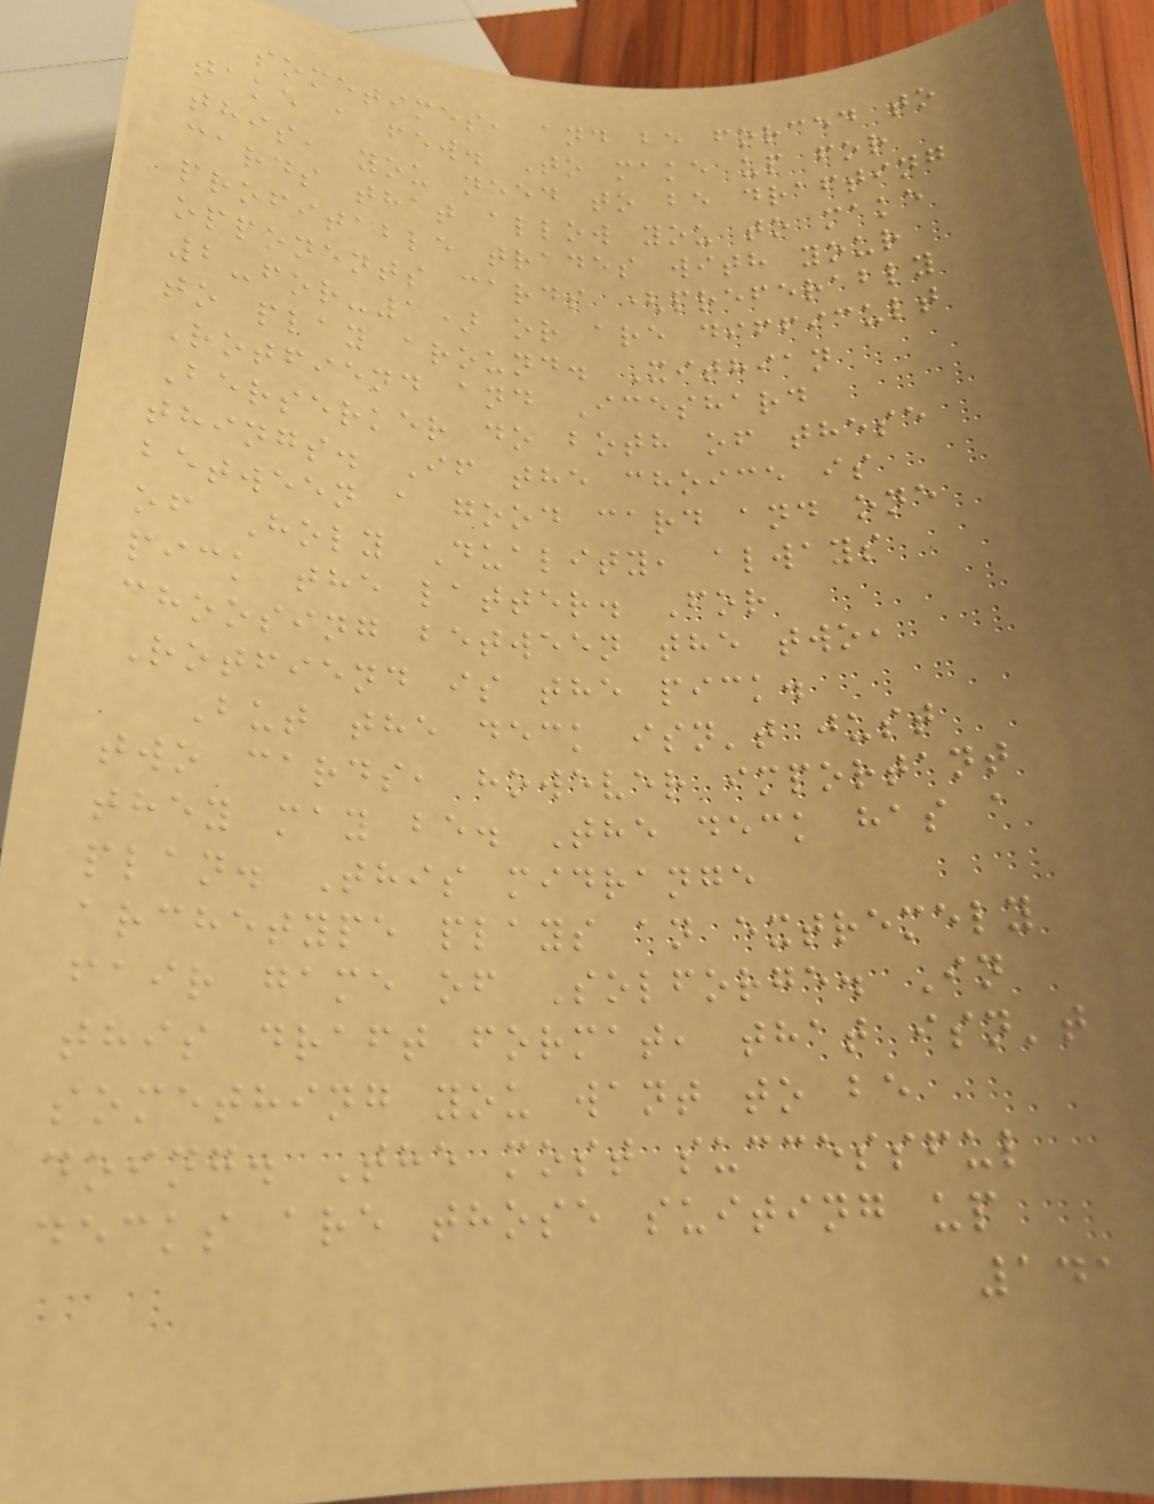sometimes, and be forced to
take a few. To make up for
this, you need to be drafting
cards that allow you to make
profitable trades with your
opponents cards (preferably
2-for-1) or are difficult
to play around. Xithian
Rotfiend and Iceshard
Berserker do both of these
things. If the choice is
between a good card and one
of Holy Duality, always
pick the latter. For
choosing between the two,
Rotfiend is the pick.
But the deck isn't just
two cards, however important
they may be. The deck has a
plan. This midrange
archetype plays an extremely
fair game of Solforge. In
this draft format, that isn't
something you want to be
doing. The most successful
decks are those suiting up
141
